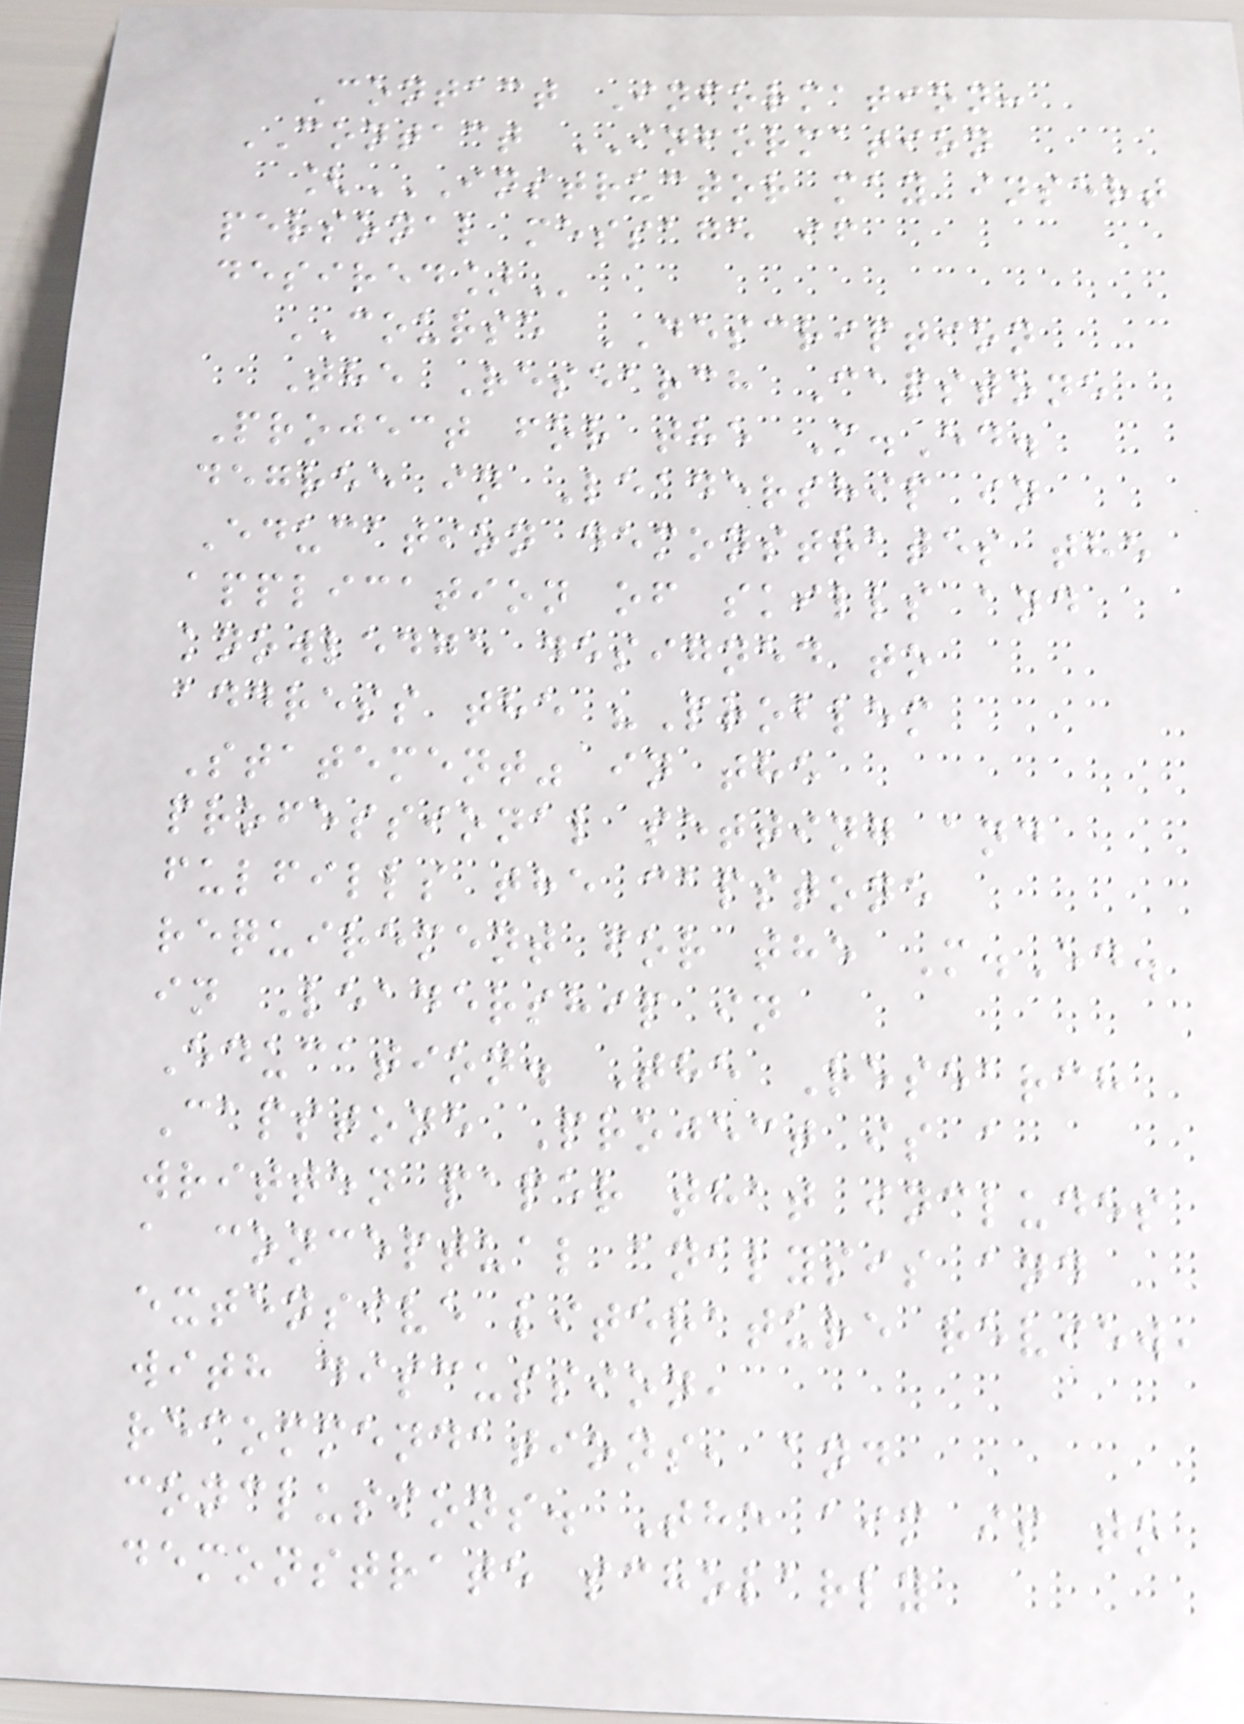Contact Information:
CONTACT INFORMATION
[INSTRUCTOR MAY INSERT
PERSONAL MESSAGE IF
DESIRED]
COURSE DESCRIPTION
The Research Capstone
Project for the M.Ed.
degree in Leadership in
Education demonstrates the
application of skills and
knowledge designed to
address the "Problem
Statement" in the
professional setting and
fulfills the capstone
requirement for the M.Ed.
in Leadership in
Education. The Research
Capstone Project is a
written paper that includes
a conceptual analysis and
extensive literature review,
with discussion,
recommendations, and
conclusions. The aim is to
demonstrate scholarly
